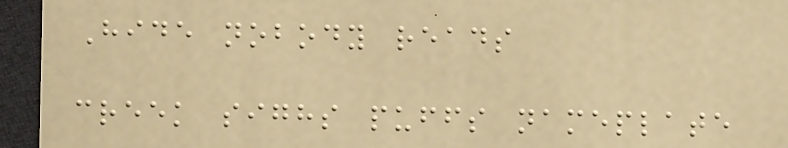Hide nobody reads
creek sighs puffs nameplate
